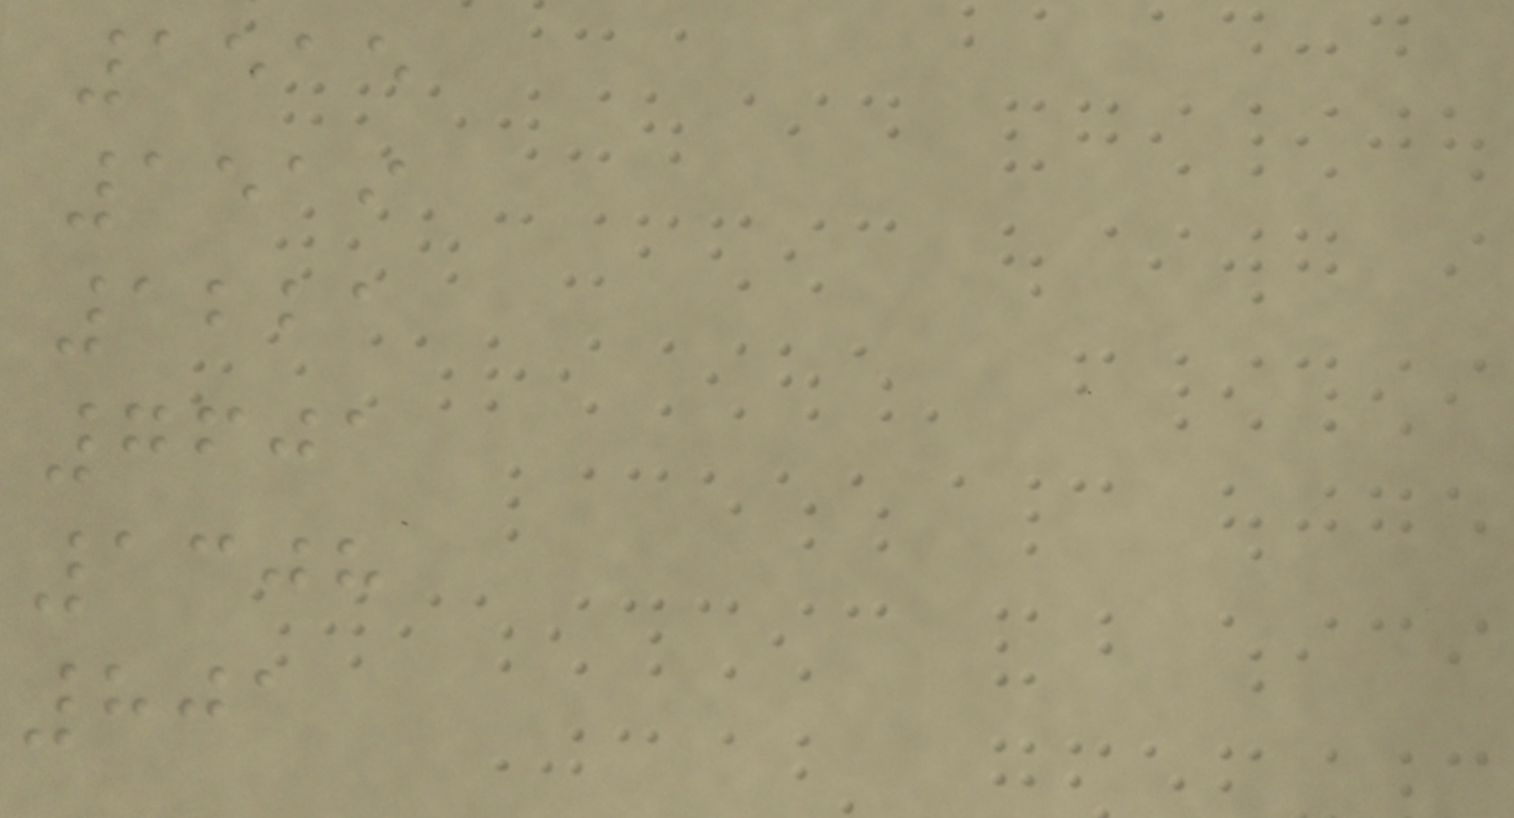1515
1519
1221
7601
1308
801
